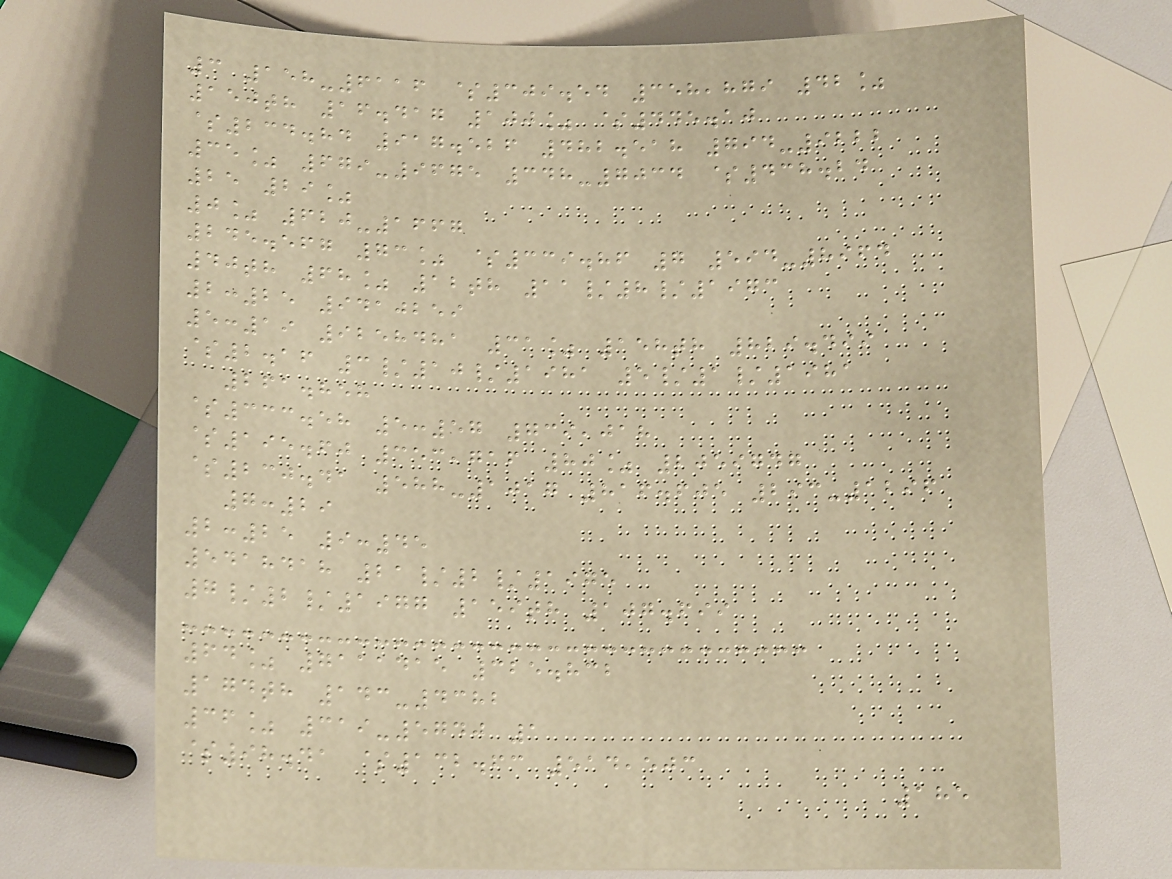3 158-6116 $309.54 358,879 42%
150th 16.417 100% $445.10
$234.84 917.526 482.518 794-9222
35% 679-9675 348-7034 $438.24
25 29%
0% 620-1667
245.567 73% $339.86 7 594-8964
40th 68% 12th 11/8/1973
2:25 9410259
5:19 9258481 31% 158th 829.499
$2.16 3/10/1981 5/1/1981
261.858
$333.58 5:57 739,018
$195.60 353,716 80% 2059747
$230.41 588-1017 816.605 293-1296
7:29
2:25 9:45
5418418 21/2/1975
7/2/1977 159th 107.699
64% 7111415 325.832
174th 143-4382
36% 319-5740 1
$98.41 $132.63 514,503
185
